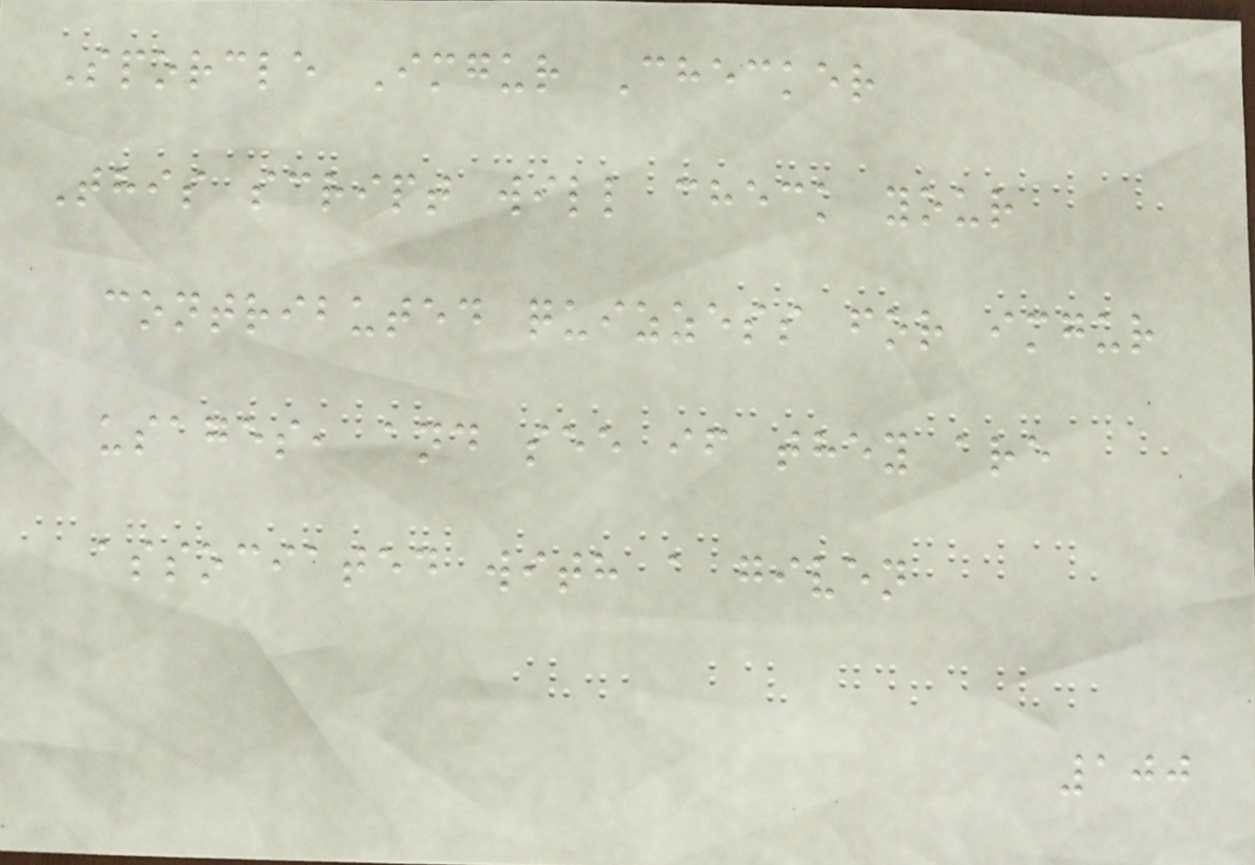Sporcle Imgur Checker
This script will check your
contributed quizzess for imgur
usages, and see if they are
associated with a given
100
